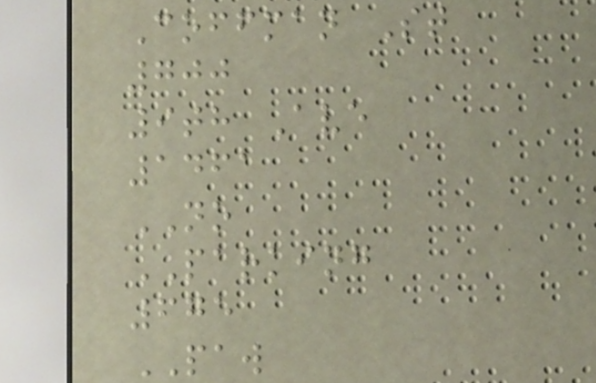Coffman St
700
9th Ave
1461
NO
PARKING
675
PAW
